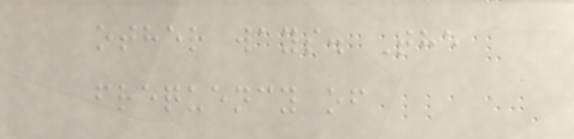other ways. The
frequency of
